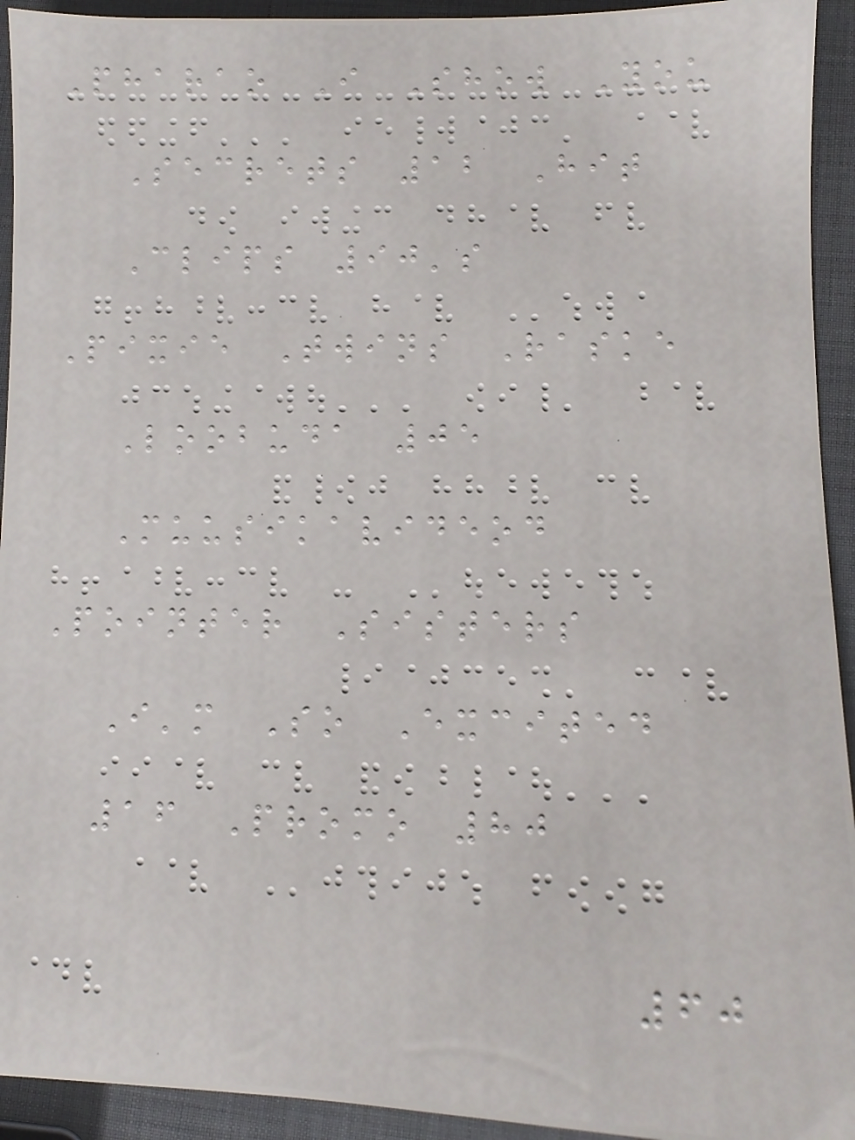Pharao I Show You
Secrets 12 Hit
Clips 90's
Pixie Twins Raske
Loobuda 05
Muusikavideod
Pointer Sisters
I'm So Excited
16 Promo 80
60
